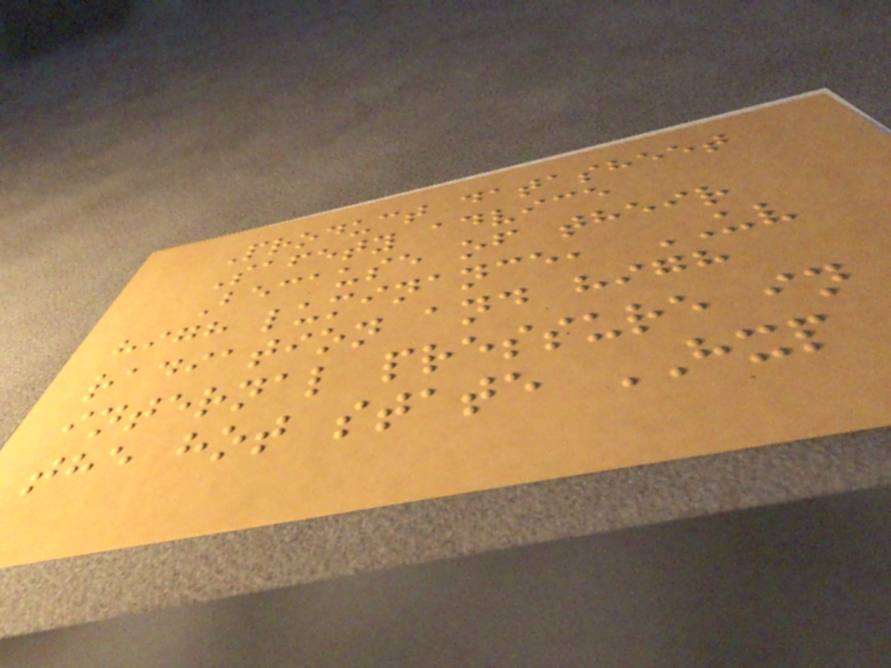Product datasheet
Safety advice
Because of their
high luminance, UV
radiation and high
internal pressure in
the hot state HXP
